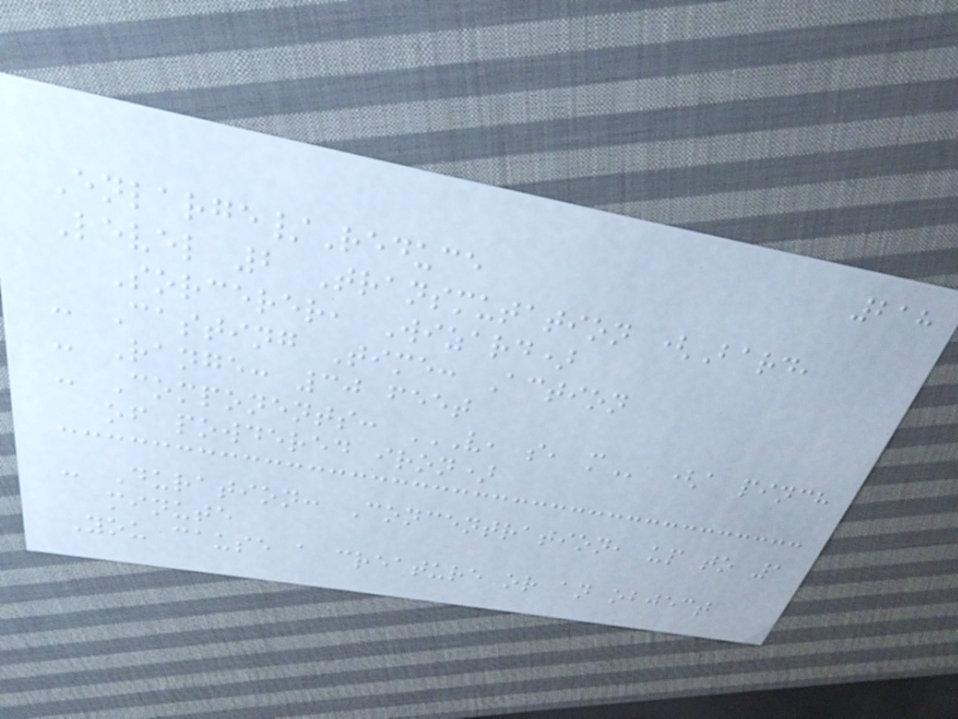218
Enlarge/Reduce
Level 2 Transmutation (Bard,
Sorcerer, Wizard)
- Casting Time: Action
- Range: 30 feet
- Components: V, S, M (a pinch
of powdered iron)
- Duration: Concentration, up to 1
minute
You cause a creature or an object
